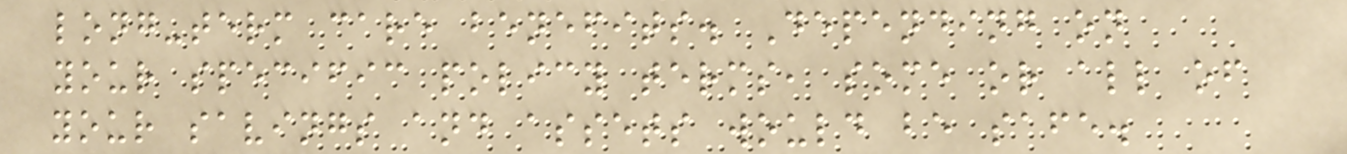long-term care benefits. Depending on
your specific policy terms, some or all of
your savings and assets would be safe.
